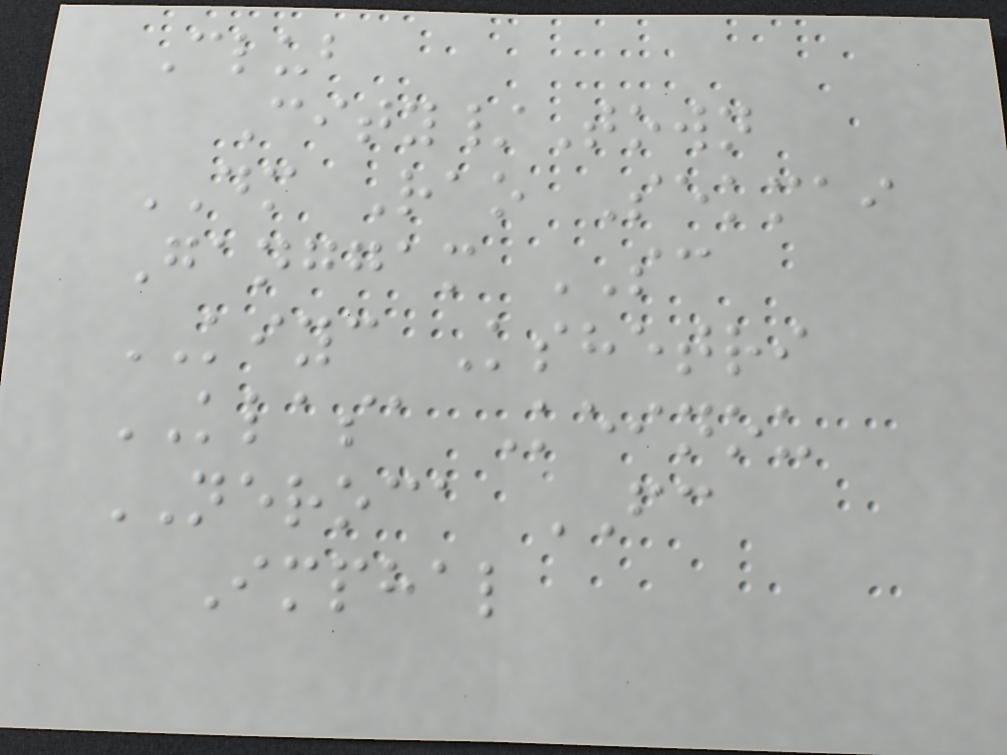Club
City/Town
DM Rao Sekmai
Ganggam SC
KIYC Kshetri
KLASA Keinou
NEROCA FC
Imphal
